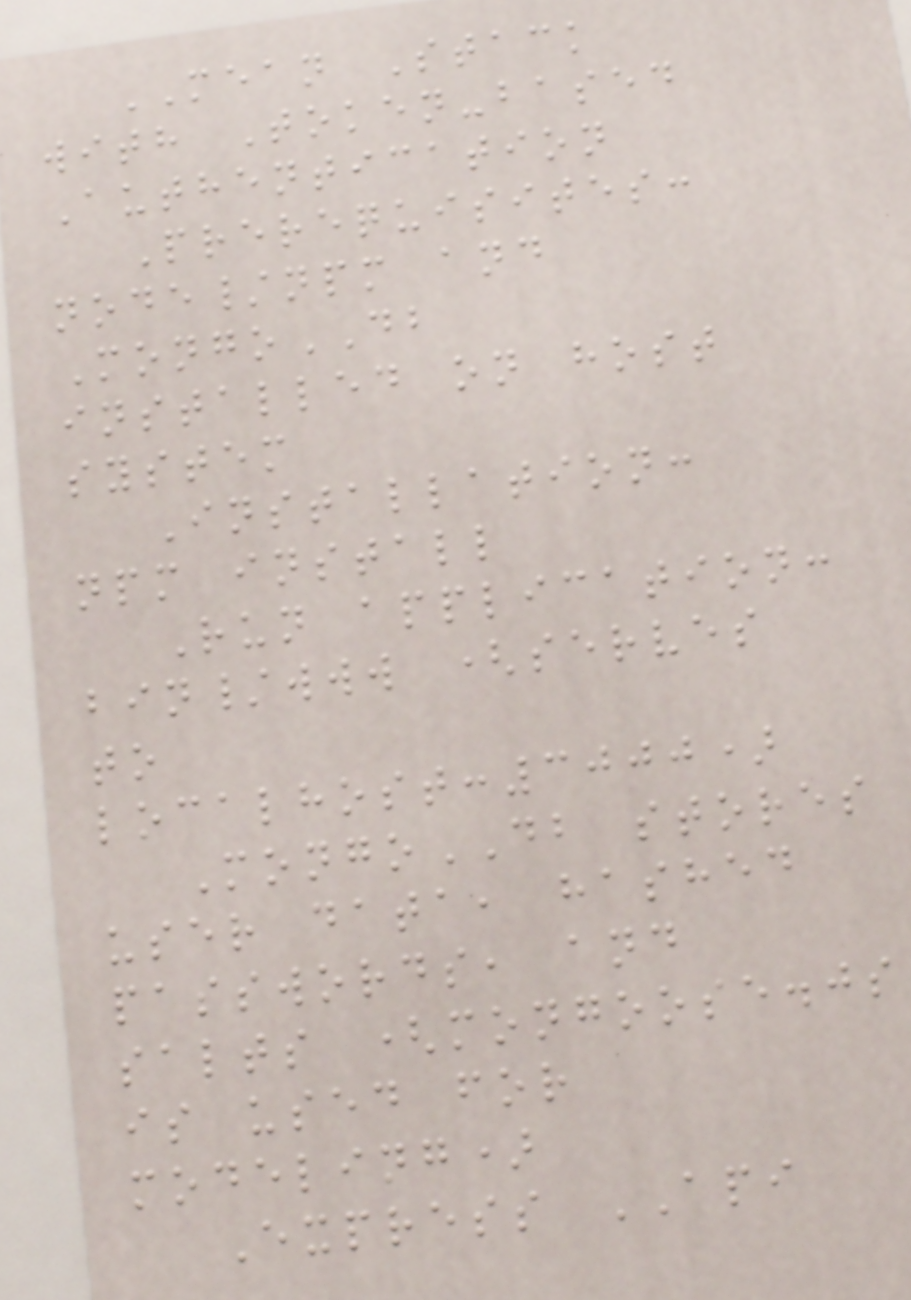MEAN Stack
with Token-based
Authentication
Prerequisites:
node/npm and
MongoDB
installed on host
system
Installation:
npm install
Run application:
bin/www (serves
to
localhost:3000)
MongoDB stores
user data, hashed
passwords, and
salts (mongoose.js
is used for
modeling)
Express API
